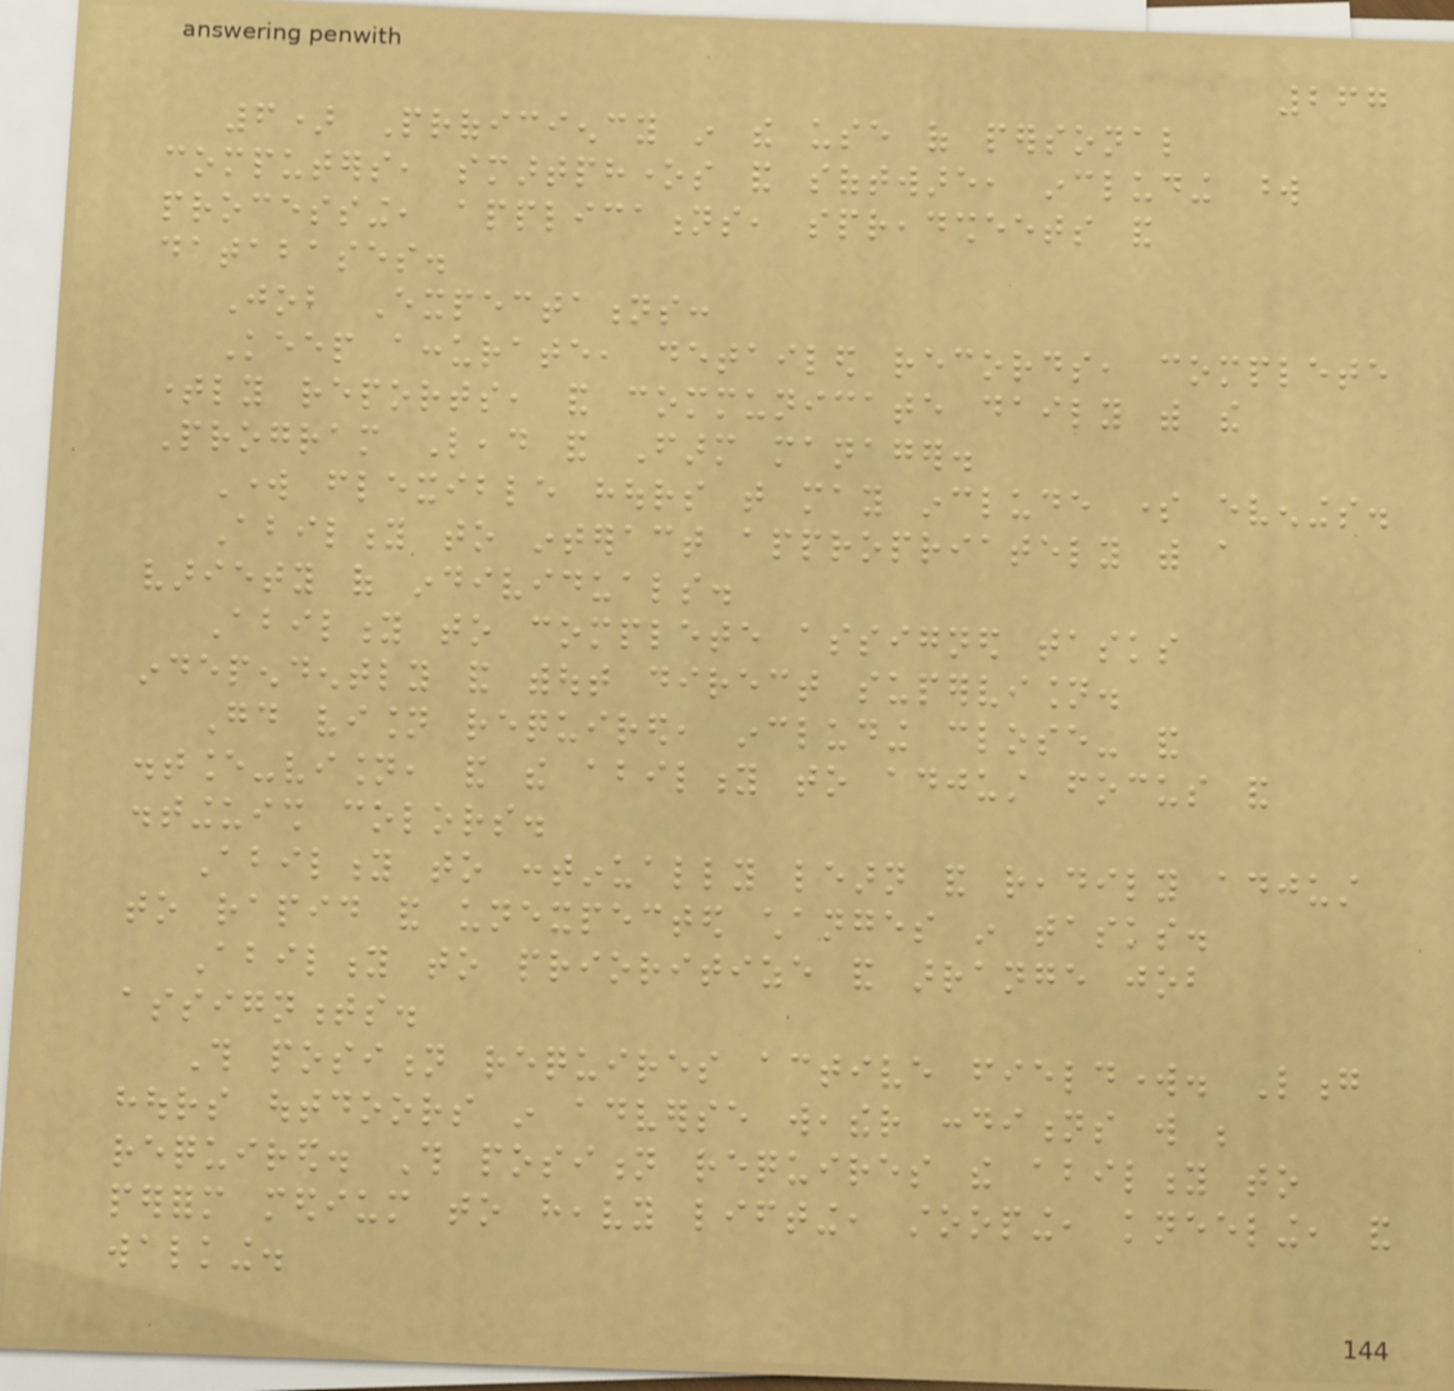267
6) Proficiency in the use of personal
computers, smartphones and software, including word
processing, applications, spreadsheets and
databases.
Job Expectations:
Keep accurate, detailed records, complete
timely reports, and communicate daily with the
Program Lead and Farm manager.
Work flexible hours that may include some evenings.
Ability to interact appropriately with a
variety of individuals.
Ability to complete assigned tasks
independently and without direct supervision.
Good vision required, including close- and
distance-vision, and the ability to adjust focus and
distinguish colors.
Ability to continually learn and readily adjust
to rapid and unexpected changes in tasks.
Ability to prioritize and arrange job
assignments.
This position requires active fieldwork. Long
hours outdoors in adverse weather conditions will be
required. This position requires the ability to
perform medium to heavy lifting, stooping, kneeling, and
walking.
